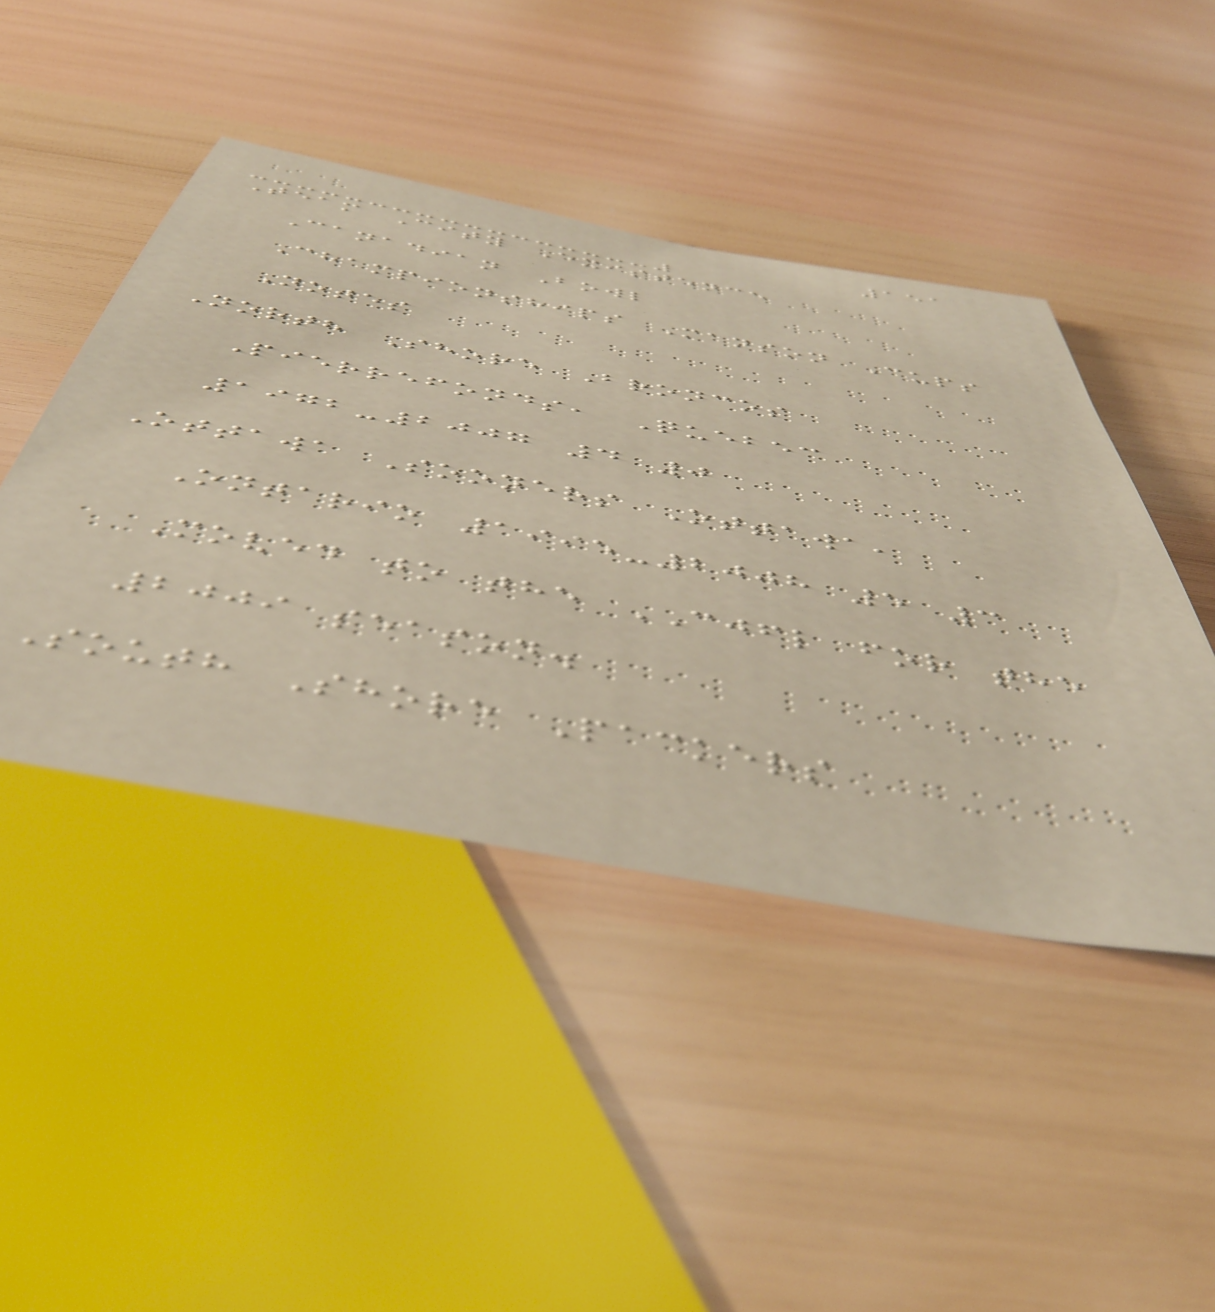151
Team City Existence
Canadian Bowl
Championships Manson Cups
Notes
North Shore Broncos
Pierrefonds, Quebec
1972-2007 4 0
Ottawa Sooners Ottawa,
Ontario 1995-2008 5 3
Moved to the CJFL for the
2009 season.
South Shore Packers
